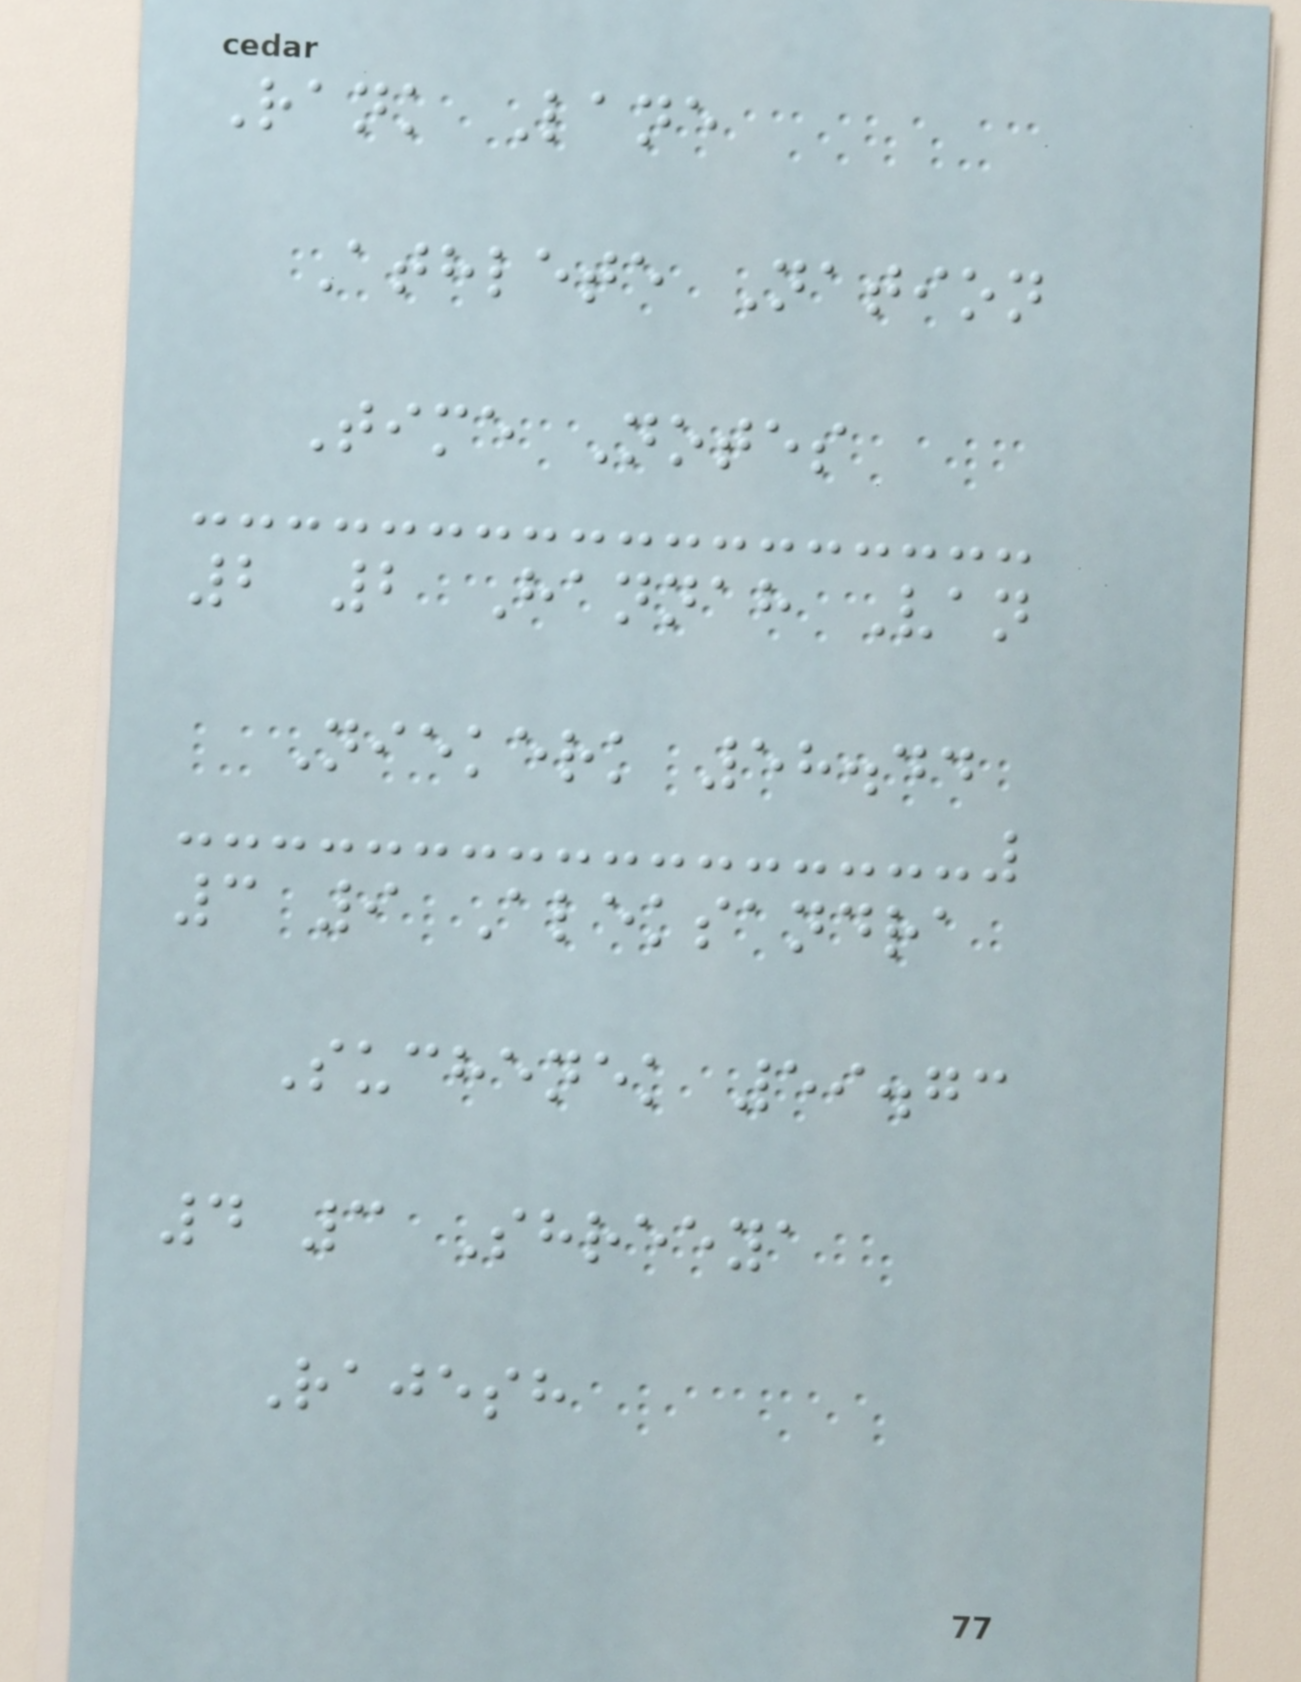Rank Lane
Athlete Nation
Time Notes
2 2 Hannah Van
Niekerk 58.44
3 9 Aleksandra
Suchenek 59.73
4 3 Shreeya
Rajesh
